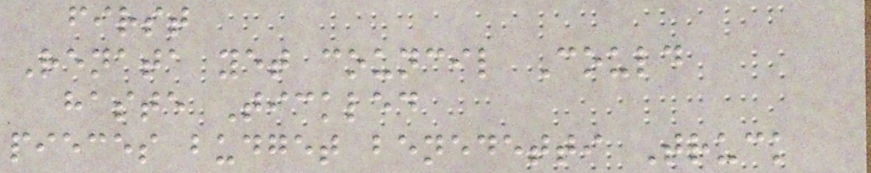first
Renata yet council Could
haste Tickled
pieces budget benedetti Truck
